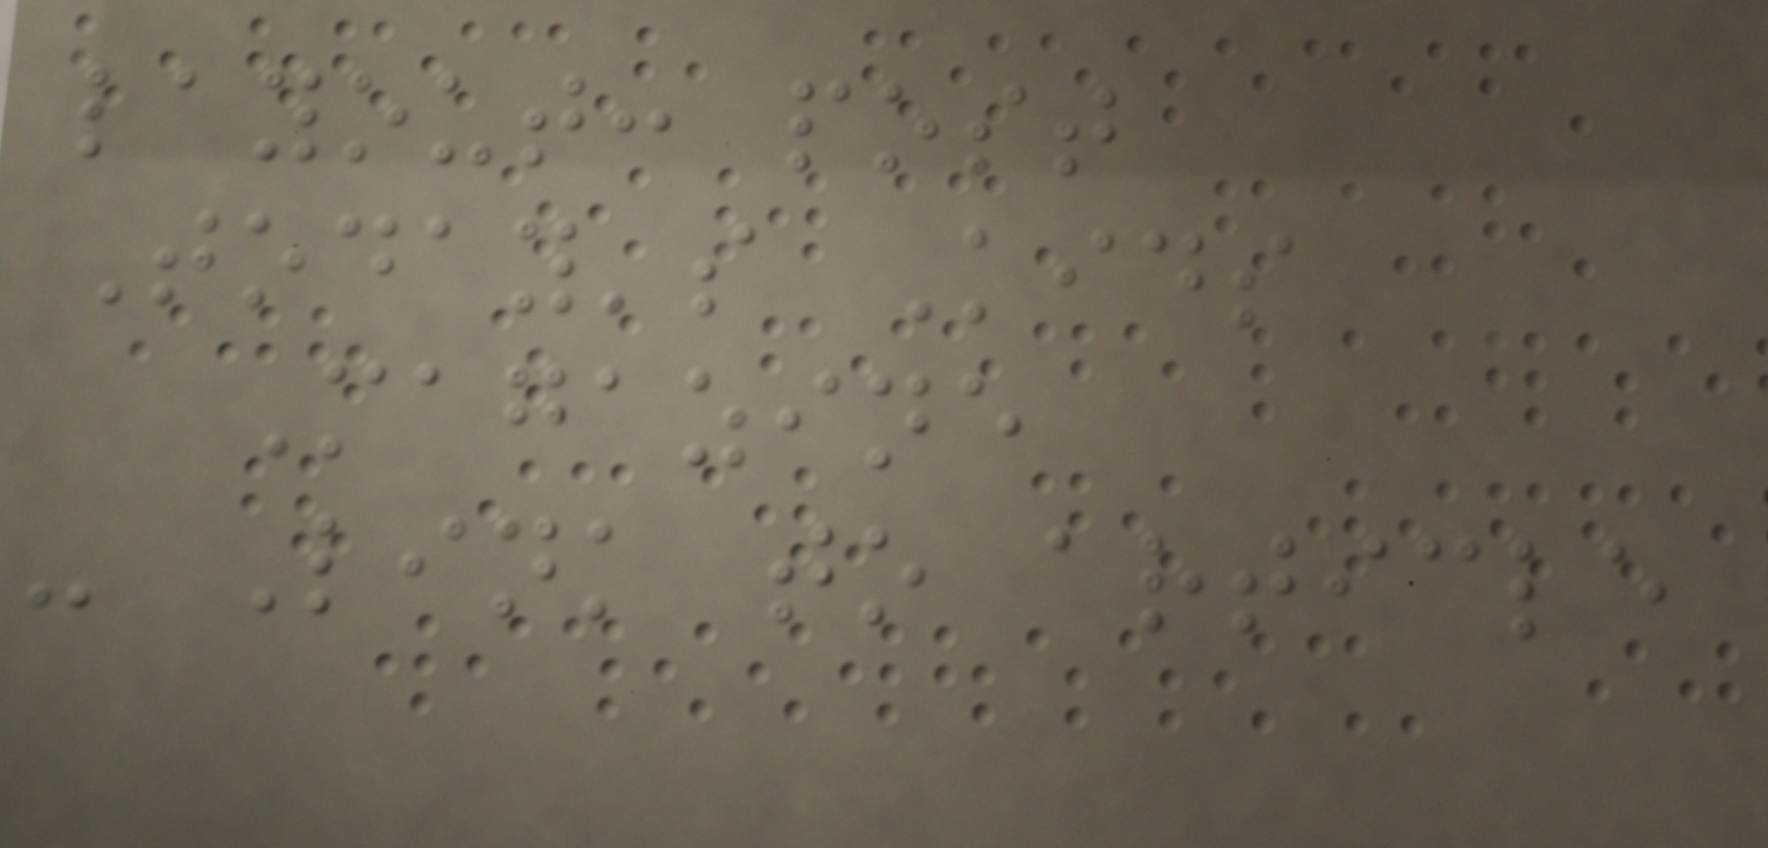layout: post
Today's Kids
Magazine
- Link to article
